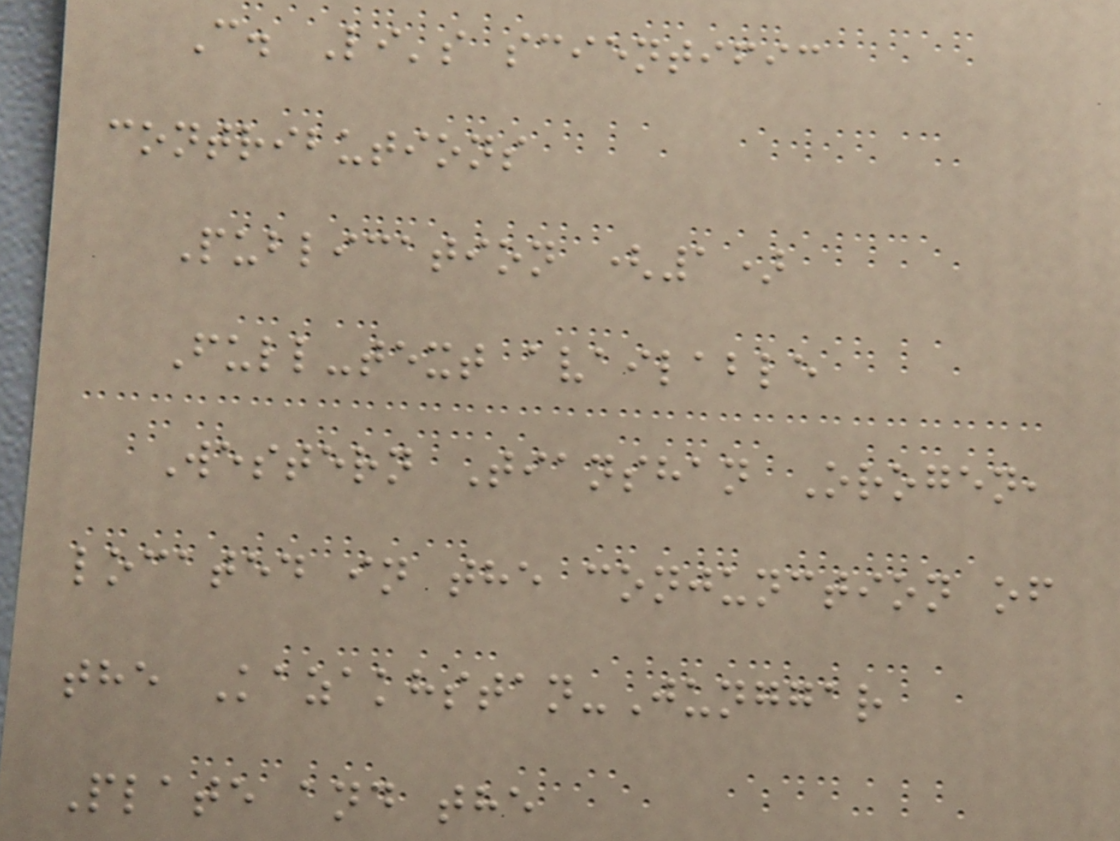C. Li's scientific
contributions
Publication (1)
Full-text available
Western Tianshan Orogen,
located in the conjunction of
the Kazakhstan-Junggar
Plate and the
